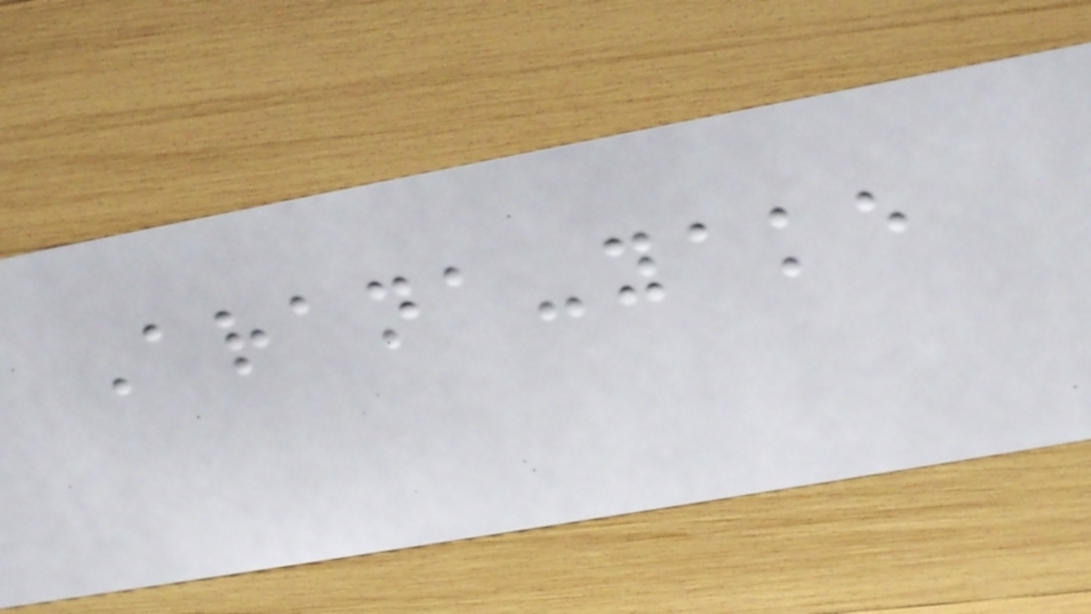Arana-yake
